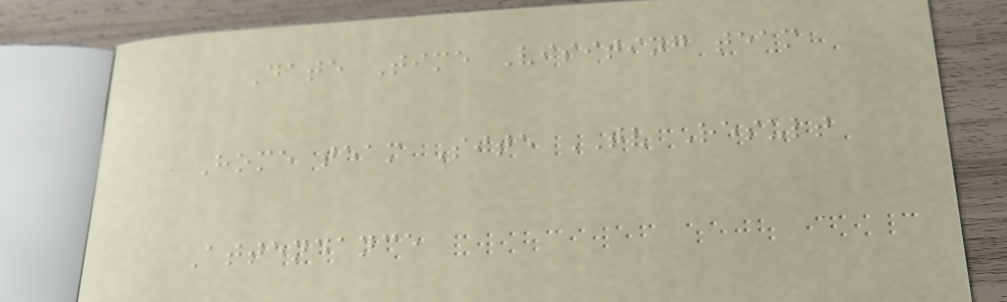Date Time Visiting team
Home team Site TV Result
Attendance
